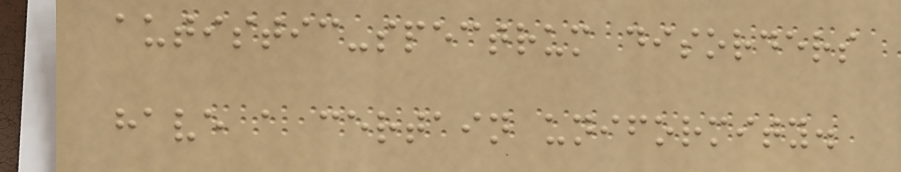autistic-spectrum disorders
have a certain uniformity.
